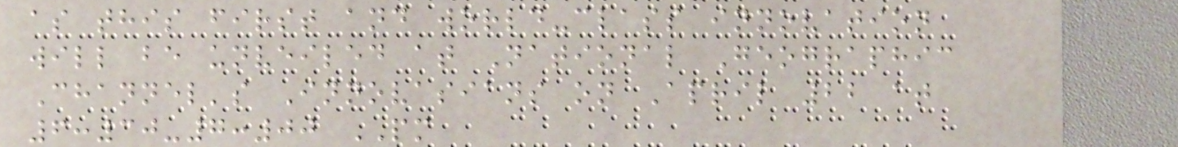as this first and world-class innovation
will be unveiled at National Geographic
Channel's Innovasians on April 22 at
6:30-7:00 PM
